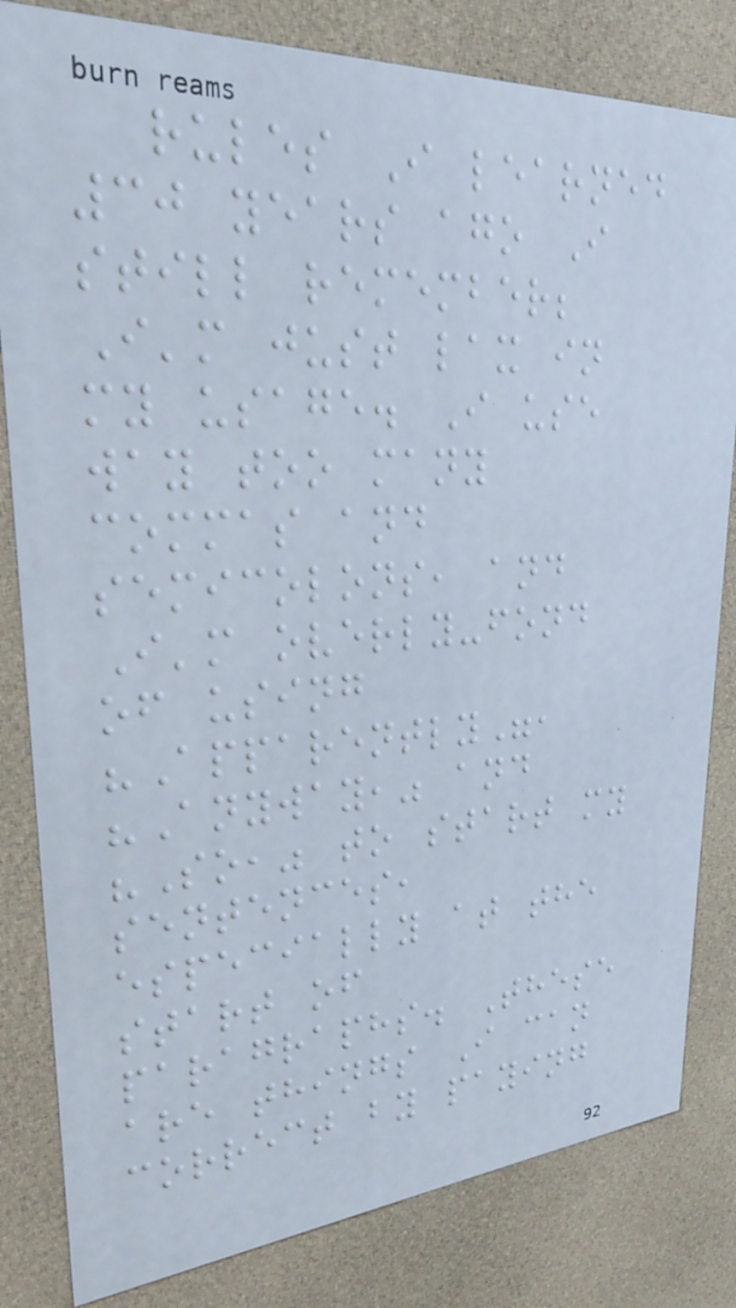rules I learned
30 years ago I
still remember;
I'm just lax in
my usage. I use
way too many
commas and
semicolons, and
I'm overly-fond
of using
"Apparently",
"Anyway," and
"So," to start my
sentences,
especially at the
start of
paragraphs. These
are things I can
correct by paying
